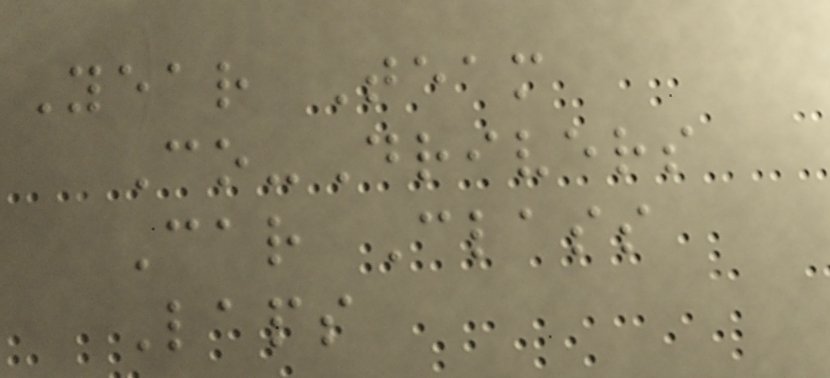Year Team
Co-Drivers
Car Class
Laps
